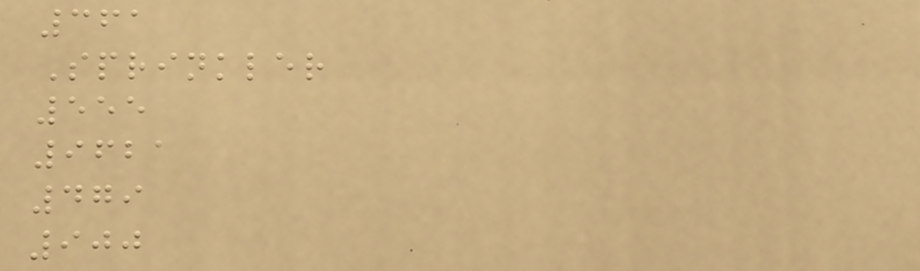361
Sprinkler
555
9621
479
900
